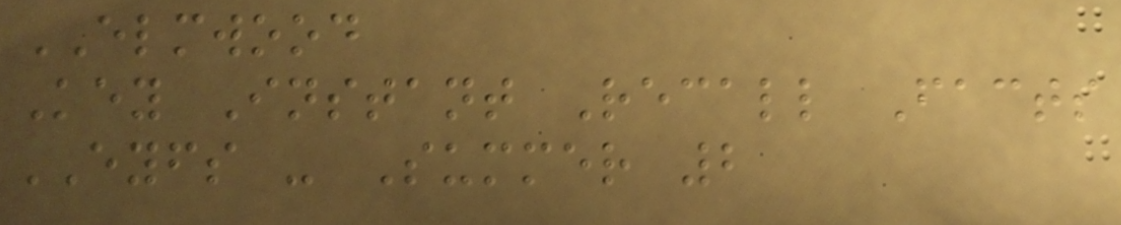ELMWOOD
Key Instant Recall Facts
EYFS - Summer 2
